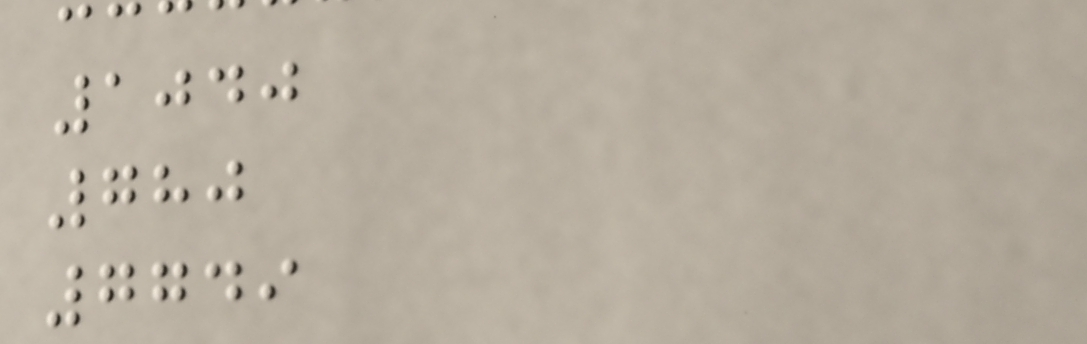1040
780
7749
